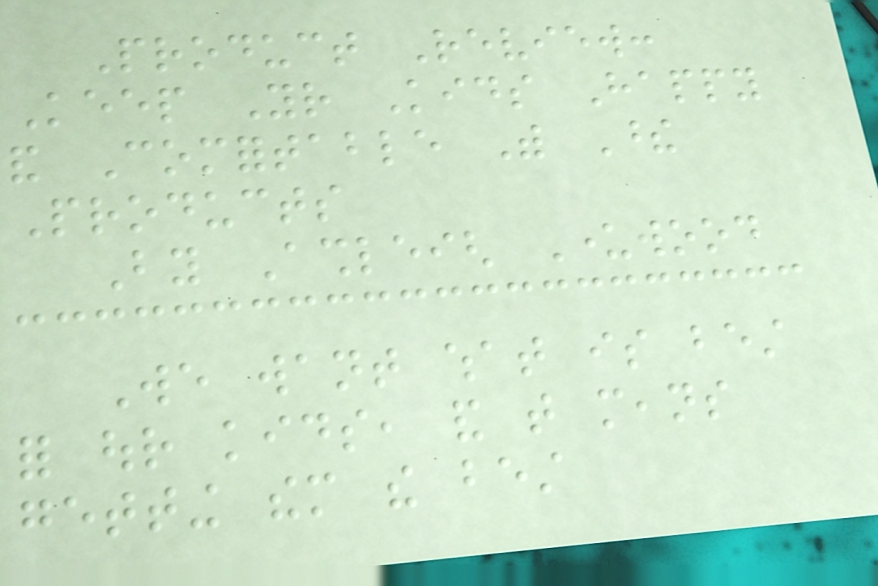Product Review:
Keep Your Kids Happy
and Comfortable With These
Products
By Ashleigh Underwood
We want what is best
for our kids, and that means
getting them the best
